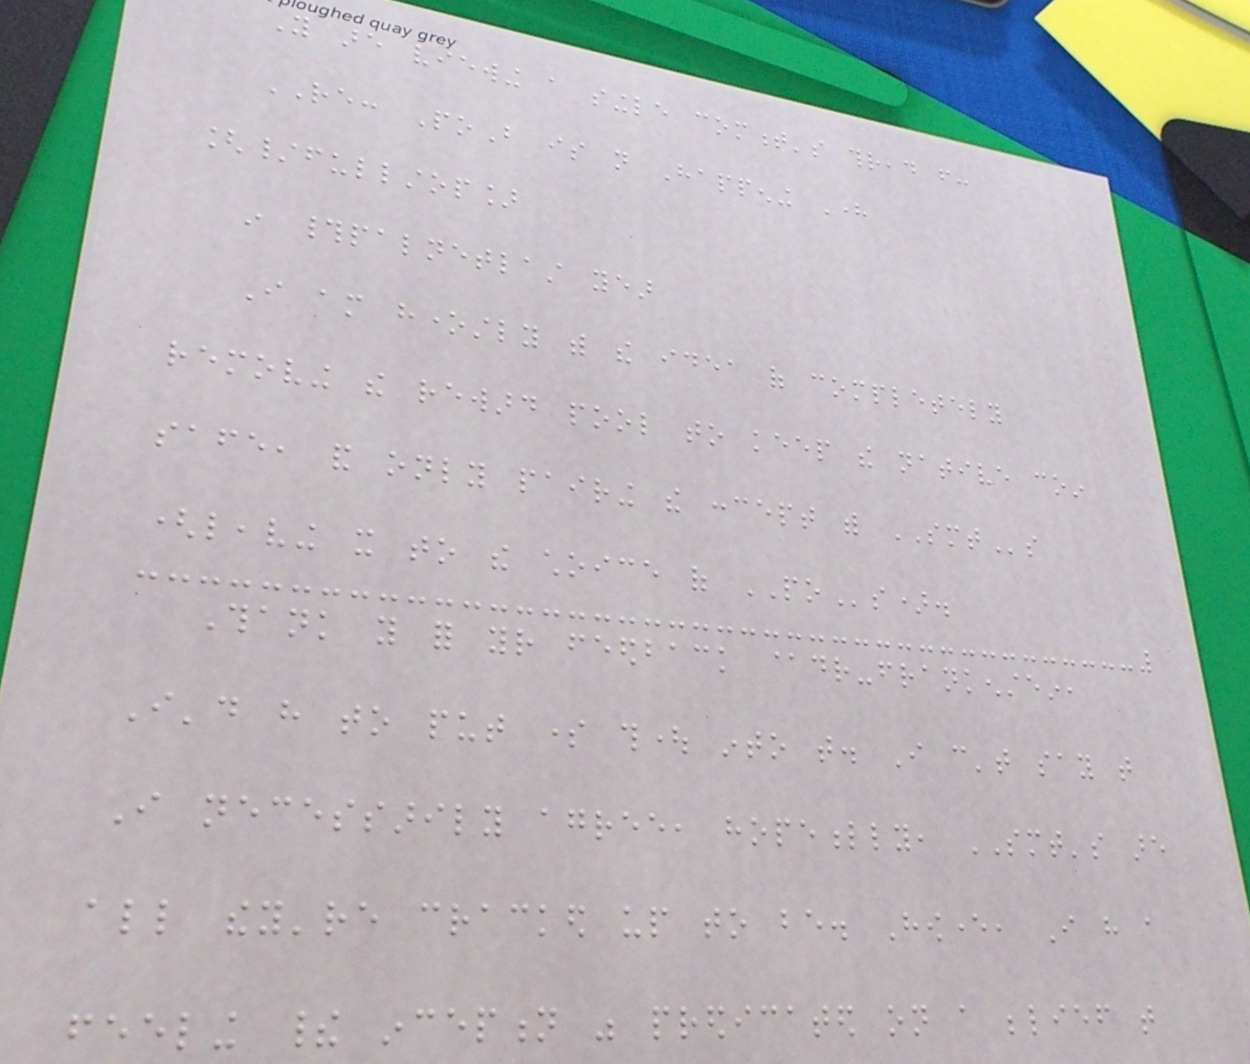You are viewing a single comment's thread from:
RE: PoB is not Happening Here
[/fullstop]
in #palnetlast year
I am honestly with the idea of completely
removing the reward pool to keep the native coin
safe, and only pairing the concept with SMTs
(leaving it to the choice of POs).
Thank you for your feedback @dr-frankenstein,
I'd have to put some thought into that. I can't say that
I necessarily agree, hopefully, SMT's are
all they're cracked up to be. However, I have a
feeling their inception was predicated on a belief that
